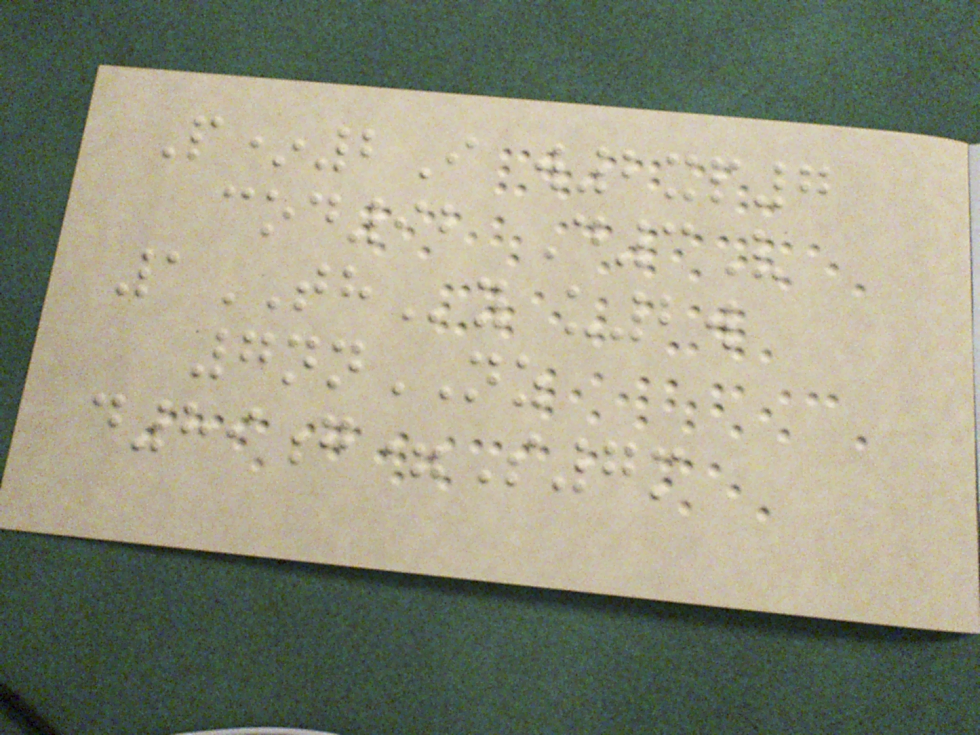P*2I w2xp7
cod92 D3V
1THy u2w
7nnNZ
d89g=S7m
